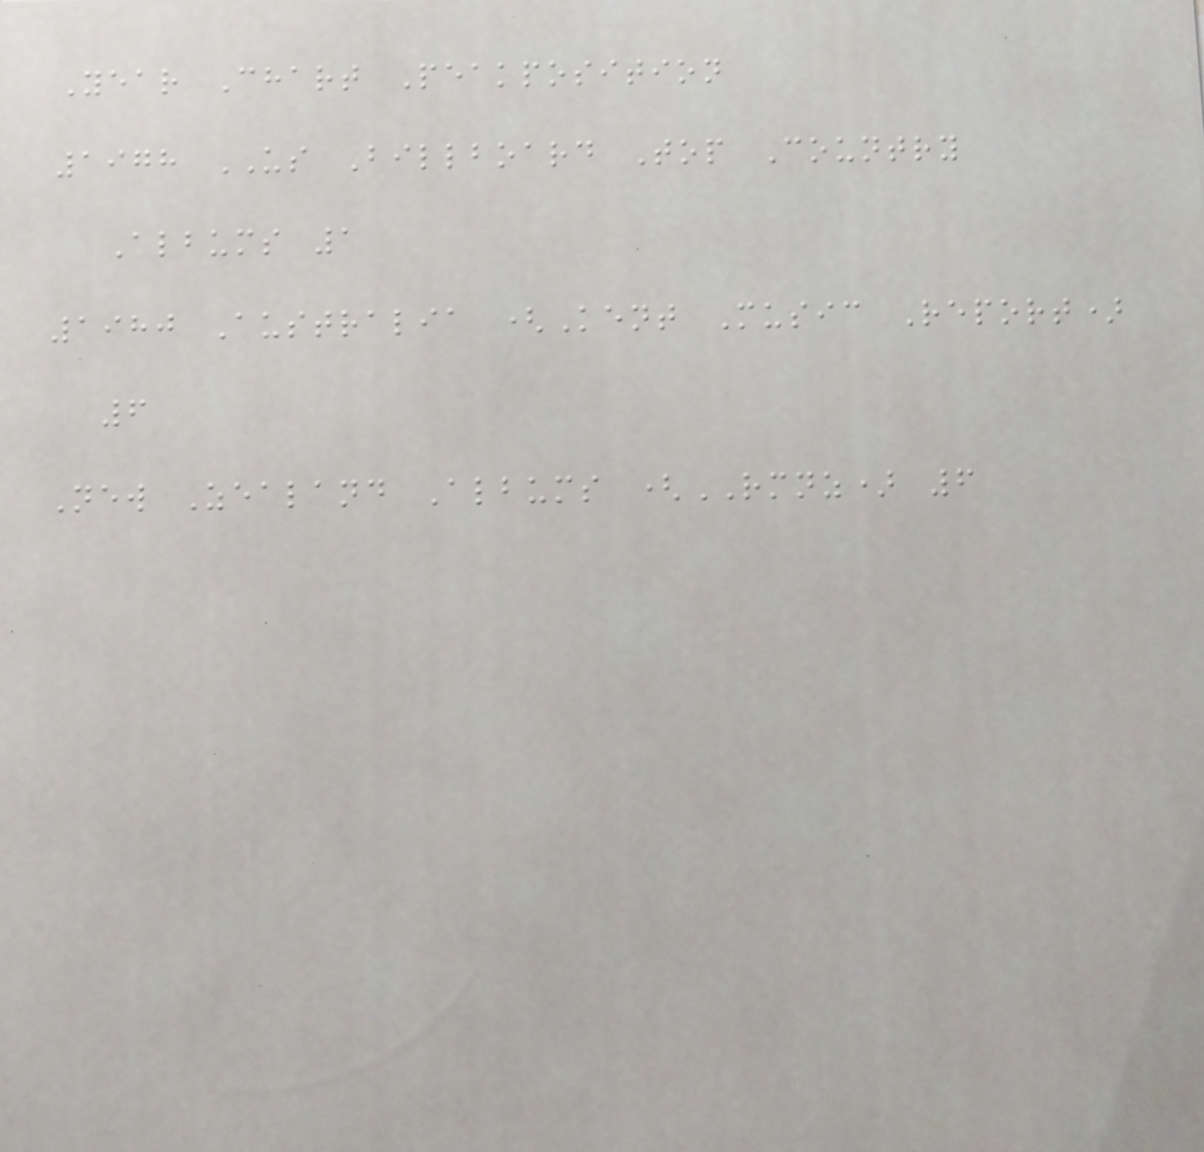Year Chart Peakposition
1978 US Billboard Top Country
Albums 1
1980 Australia (Kent Music Report)
6
New Zealand Albums (RMNZ) 6
